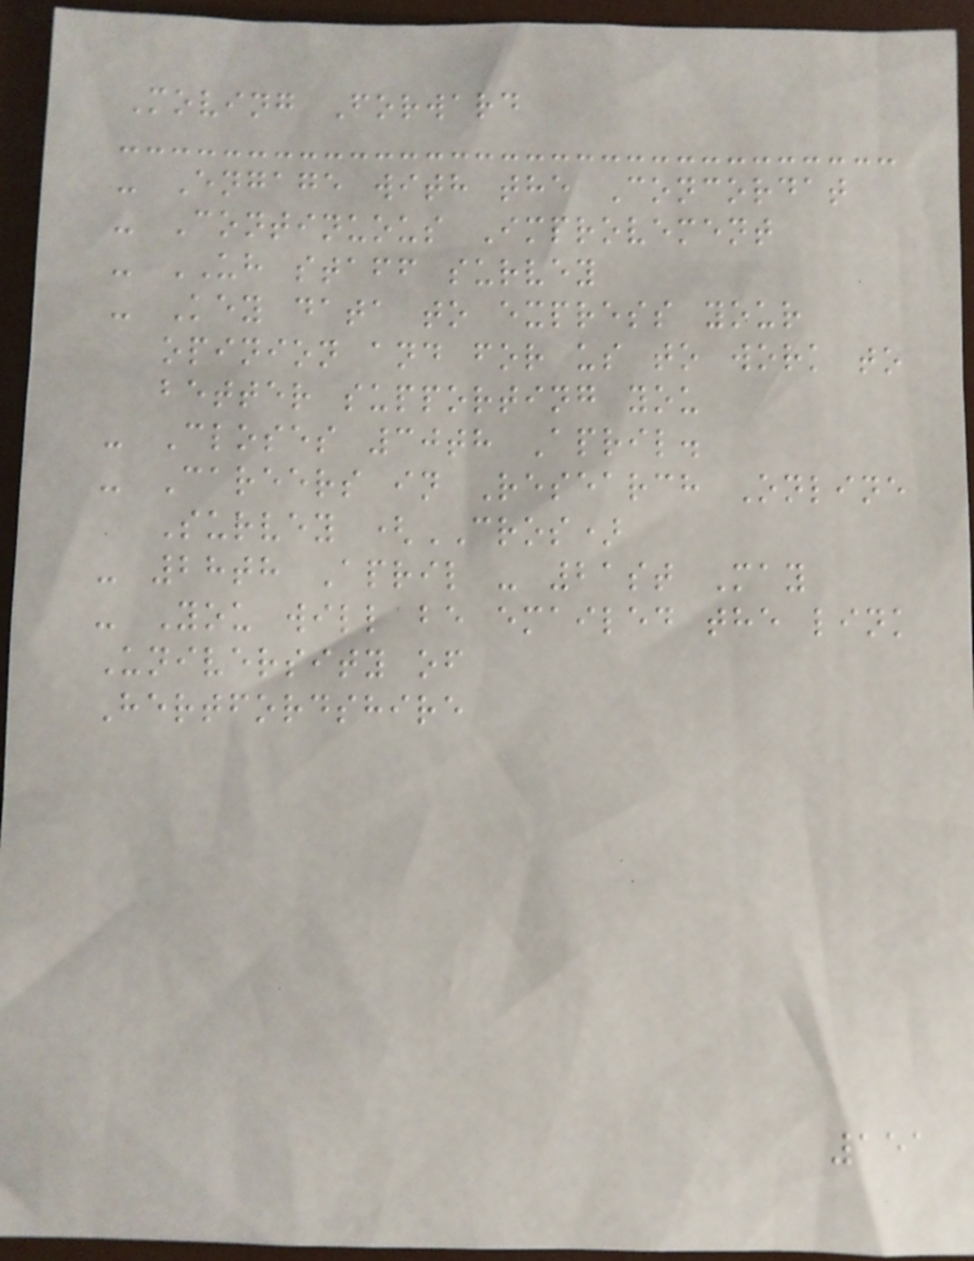Moving Forward
- Engage with the Concordat
- Continuous Improvement
- UH staff survey
- Key data to express your
opinion and for us to work to
better supporting you
- Closes 30th April.
- Careers in Research Online
Survey (CROS)
- 28th April - 21st May
- You will be emailed the link
University of
Hertfordshire
151
